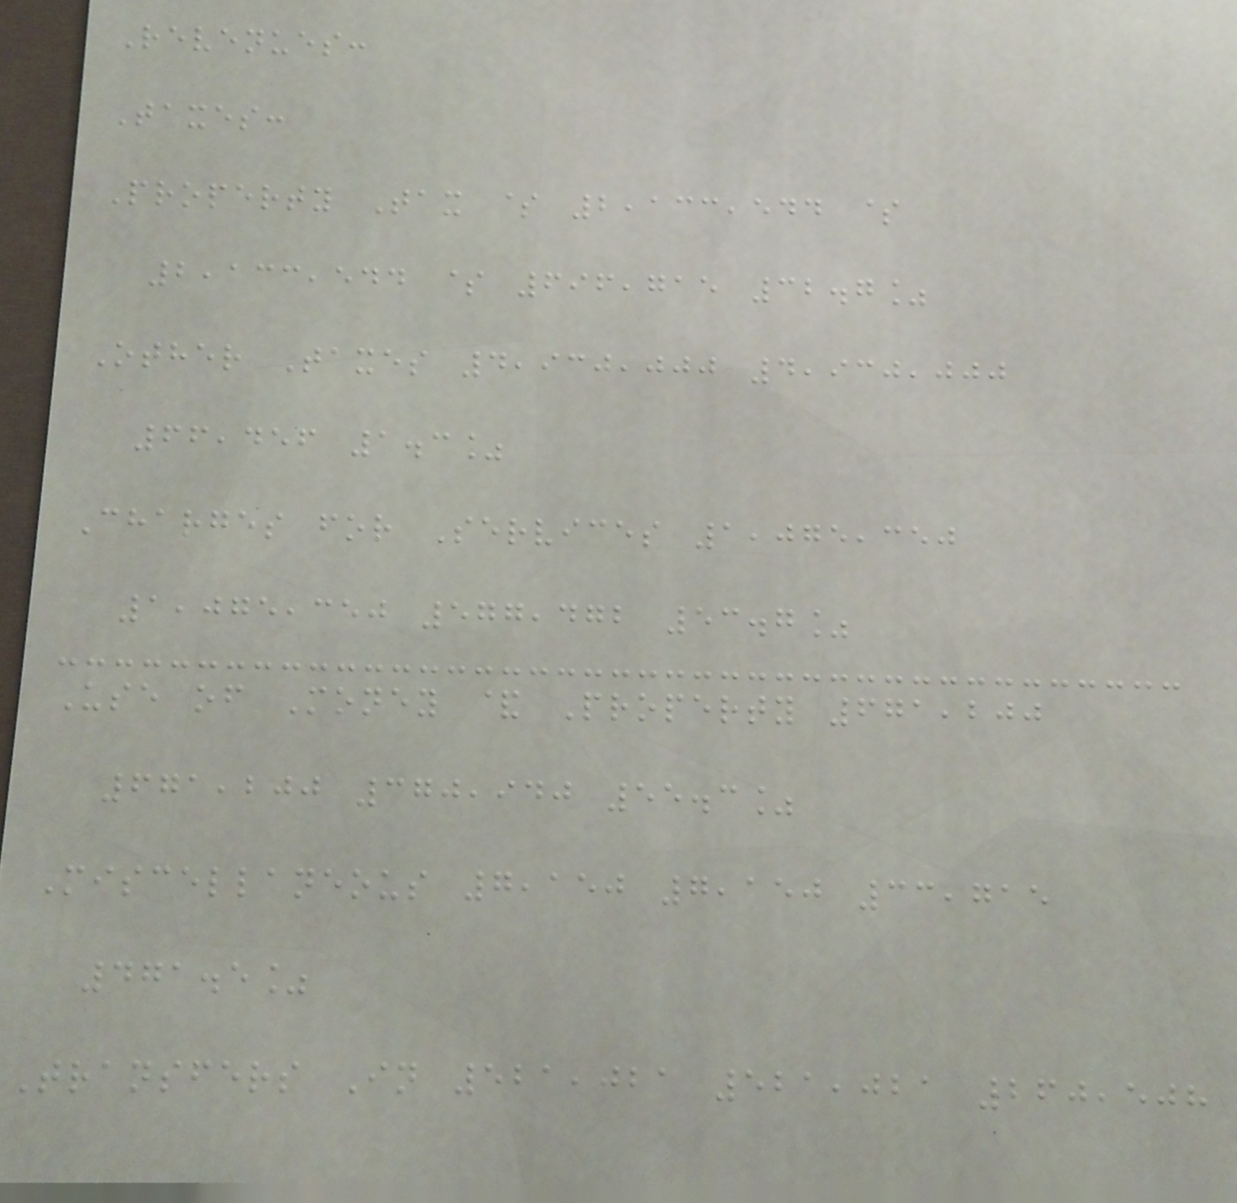Revenues:
Taxes:
Property Tax $ 2,133,544 $
2,133,544 $ 696,715 32.7%
Other Taxes 4,930,000 4,930,000
66,456 1.3%
Charges for Services 1,075,350
1,075,350 577,472 53.7%
Use of Money & Property 671,200
671,200 370,940 55.3%
Miscellaneous 7,150 7,150 33,715
471.5%
Transfers In 521,021 521,021 260,508
